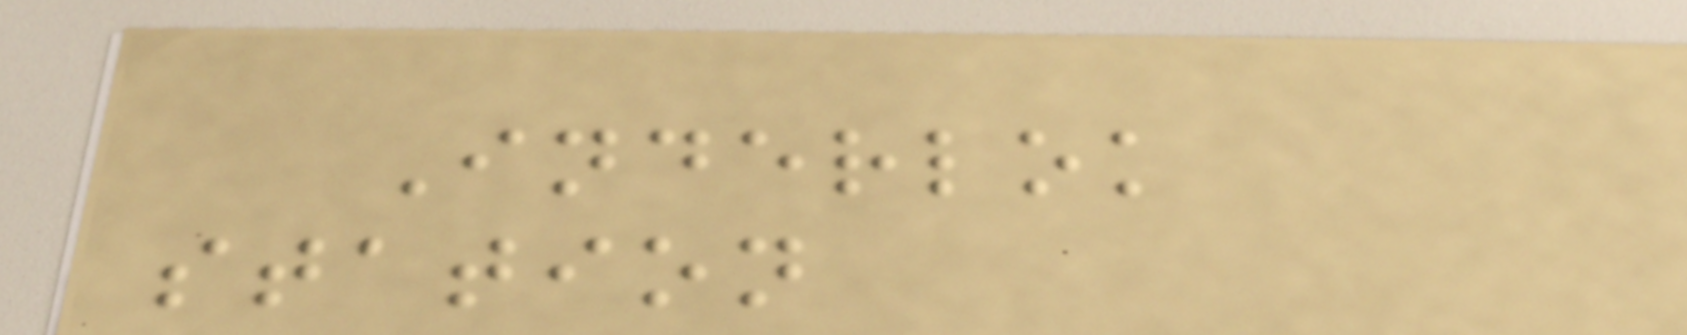Inderlok
station
